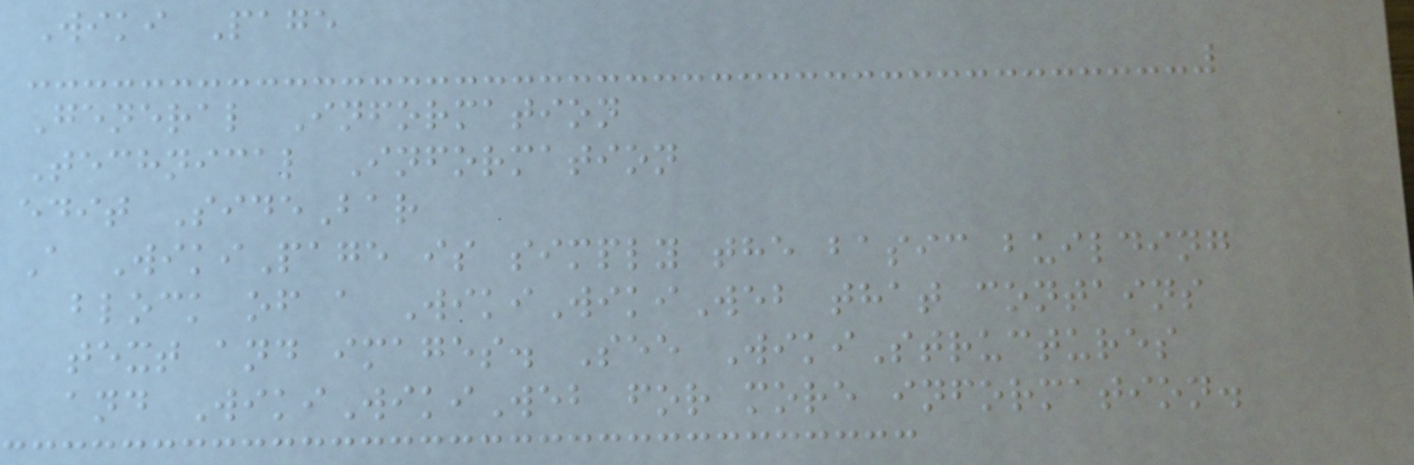Wiki Page
General Information
Technical Information
edit SideBar
A WikiPage is simply the basic building
block of a WikiWikiWeb that contains
text and images. See WikiStructures
and WikiWikiWeb for more information.
